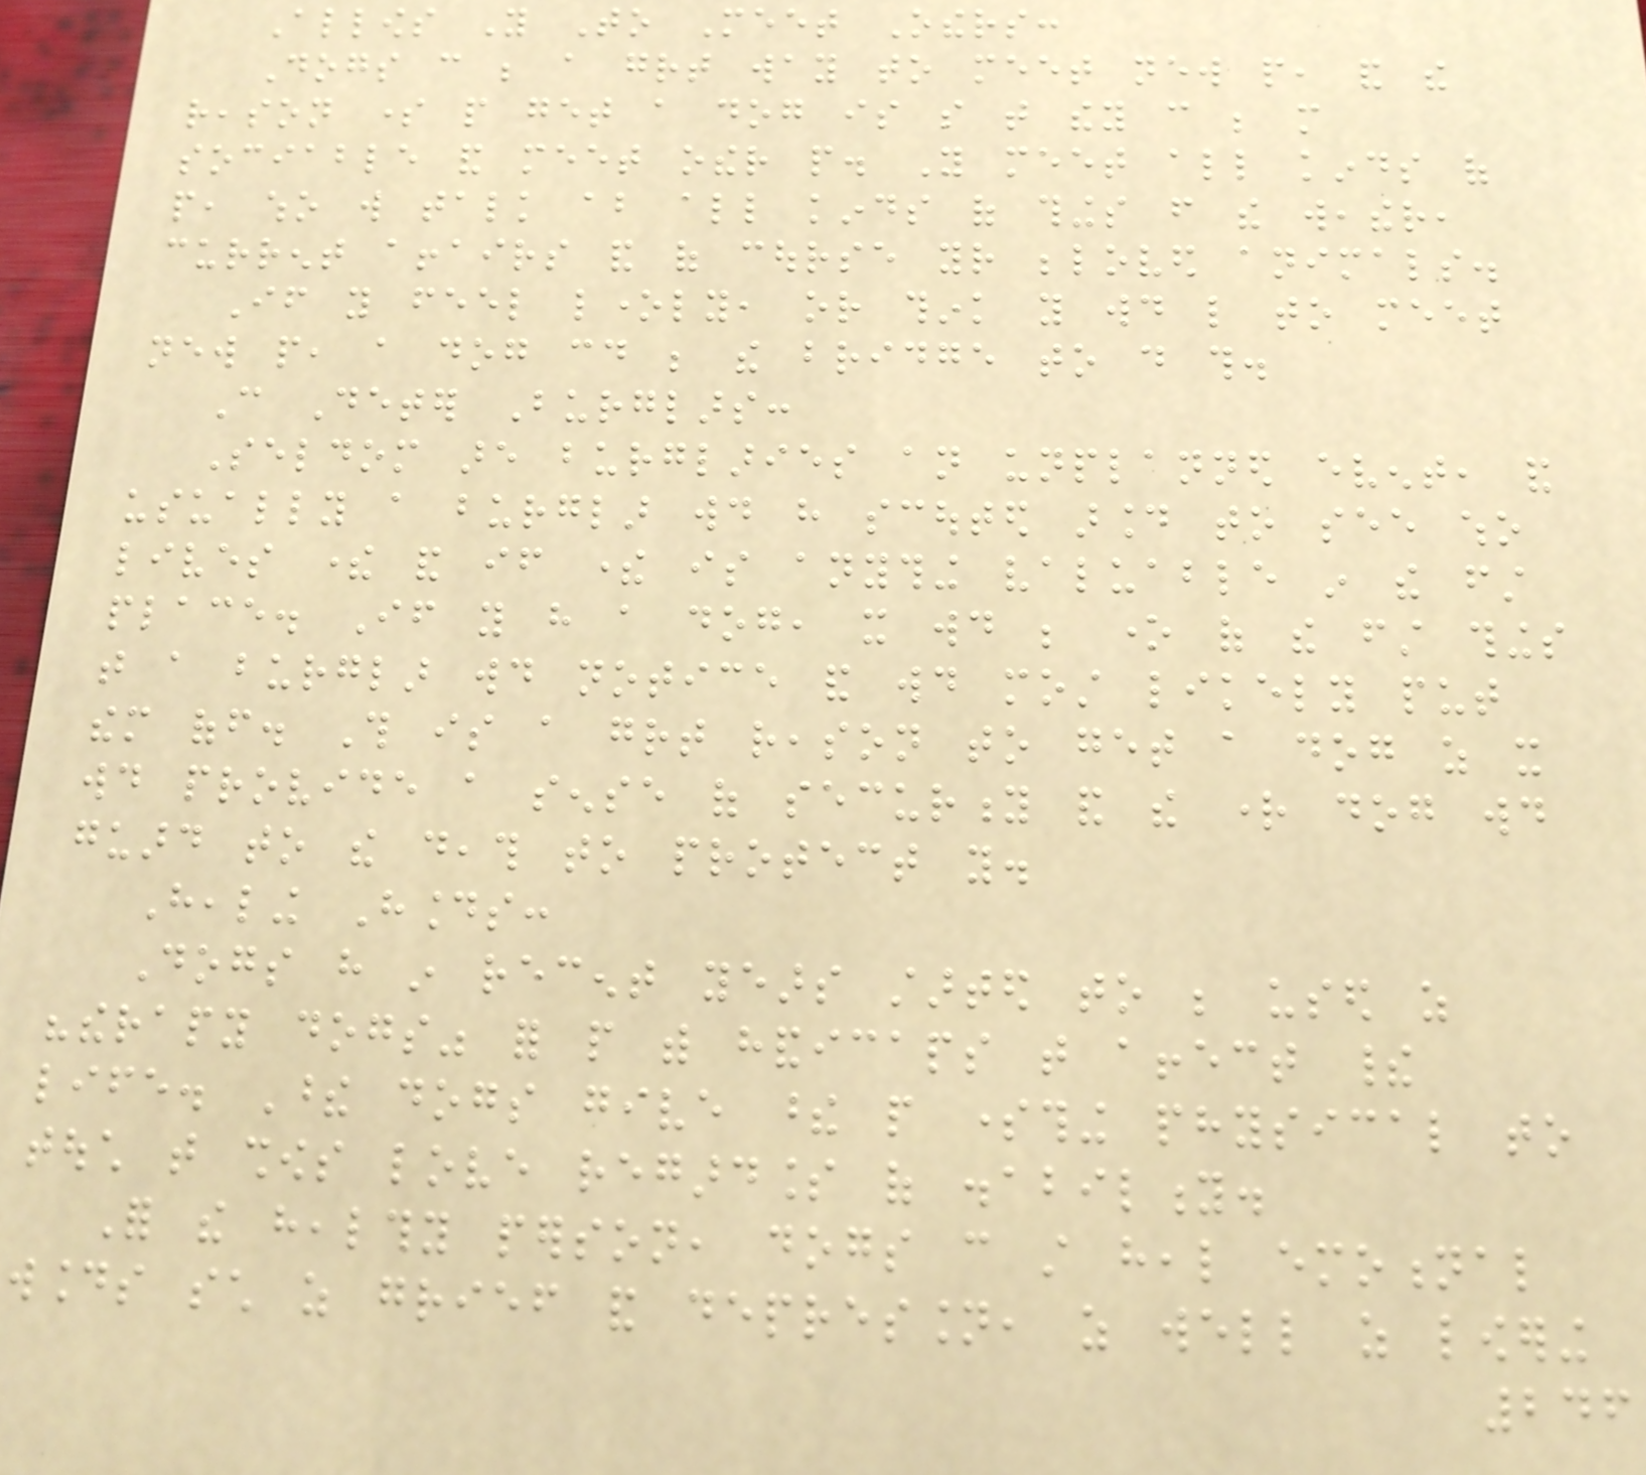Allows You To Meet Others:
Dogs can be a great way to meet new people, and the
reason some people get a dog is so that they can be more
sociable and meet other people. You meet all kinds of
people, who will talk about all kinds of things from the weather,
current affairs and of course your beloved animals.
If you feel lonely, or think you would like to meet
new people, a dog could be the bridge to do this.
Can Deter Burglars:
Seldom are burglaries an unplanned event, and
usually a burglar would have scouted around to see who
lives there and if there is anything valuable in the first
place. If you have a dog, it would be one of the first things
that a burglar would notice and would most likely put
them off. This is a great reason to get a dog as it
would provide a sense of security and the right dog would
guard to the death to protect you.
Healing Hounds:
Dogs have in recent years started to be used as
"therapy dogs" for people with handicaps that affect their
life. These dogs give these people something physical to
touch that shows love regardless of disability.
For the healthy person, dogs can still heal emotional
wounds such as grief and depression, as well as lowering
246
